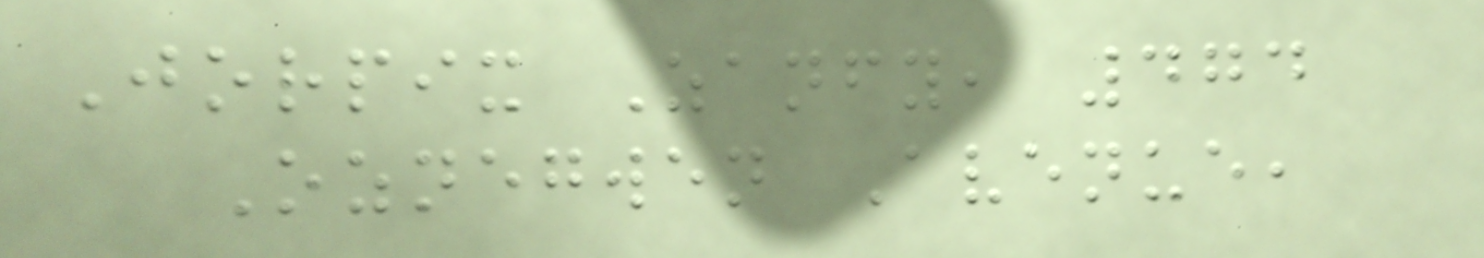Jorpix Zanfy, 474
Oznegwen Avenue,
